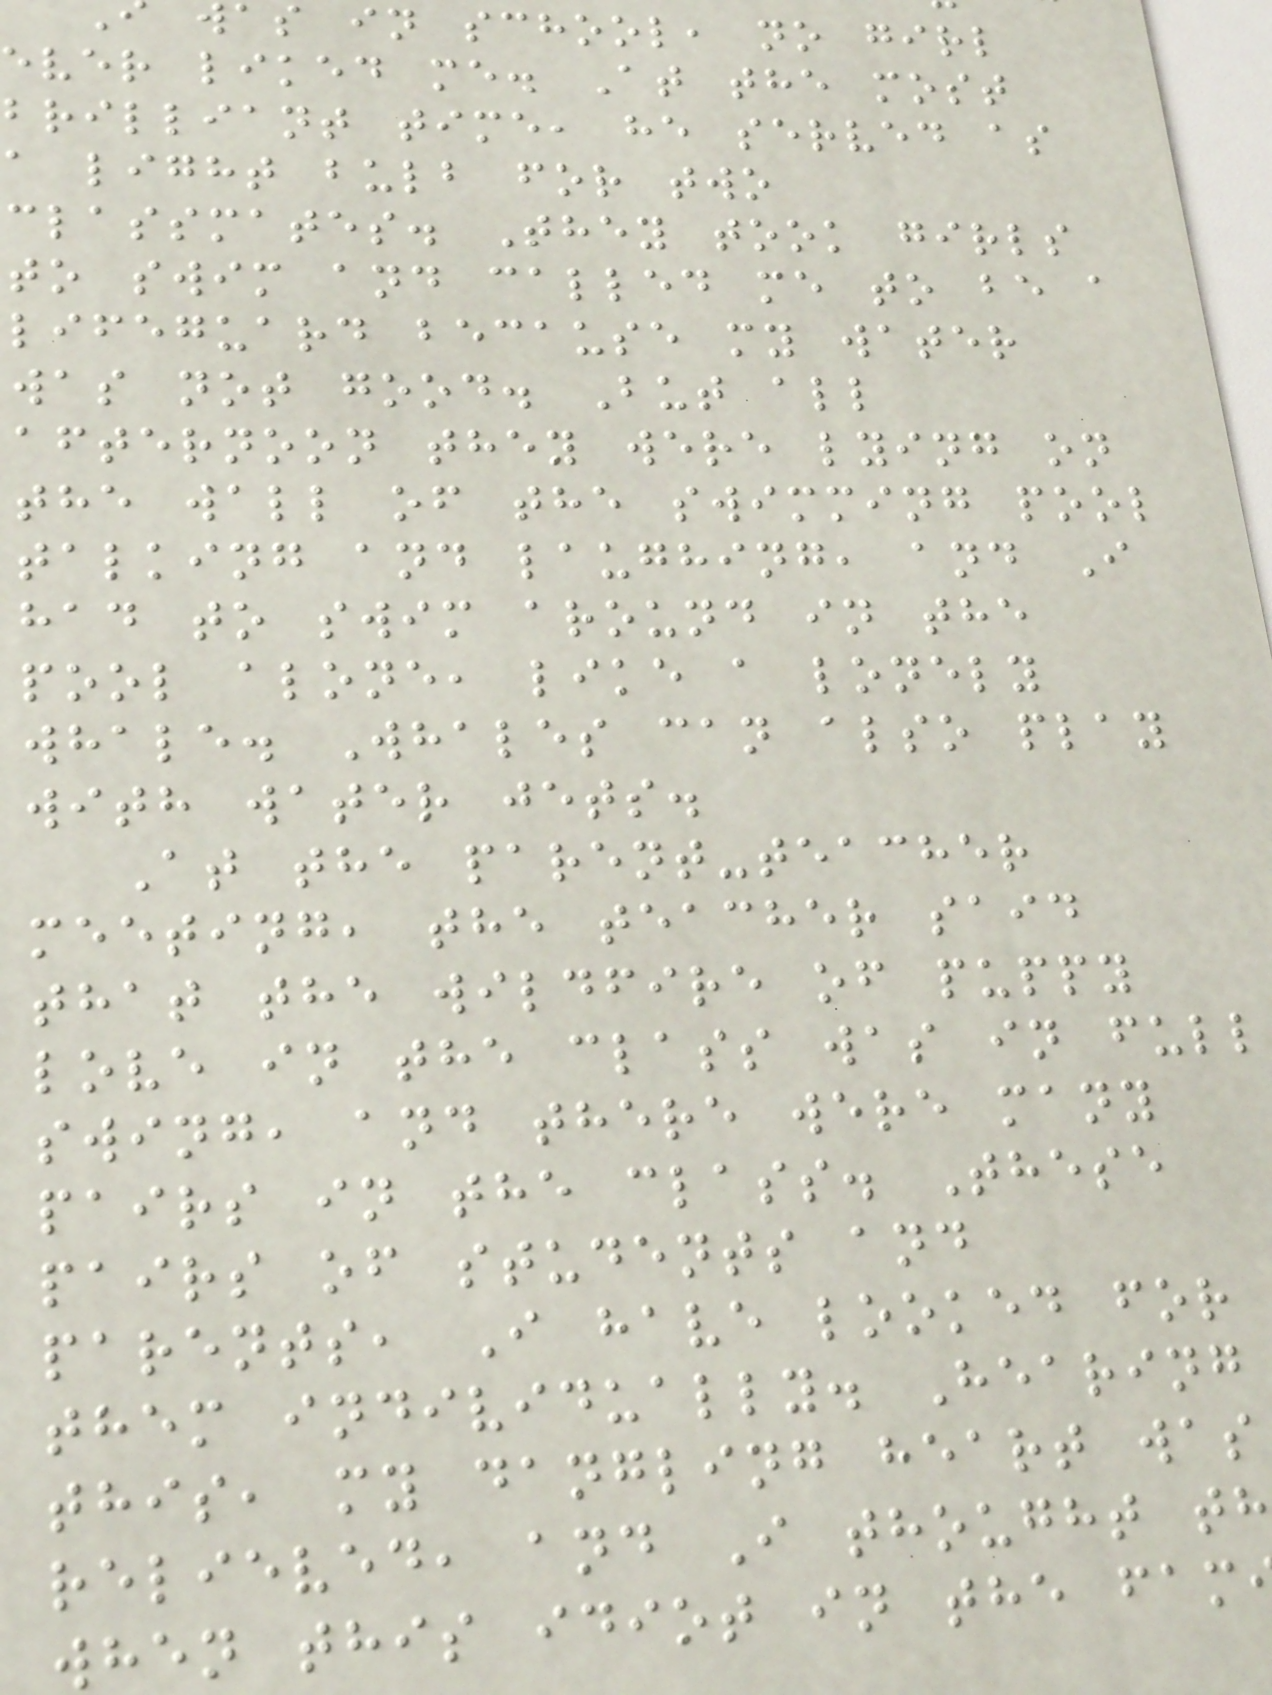as in school, no girl
ever liked me. At the most
brilliant time, he served as
a light bulb for two
classmates. They took girls
to swim and called me to be a
lifeguard because my water
was not good. But all
afternoon they were lying on
the wall of the swimming pool
talking and laughing, and I
had to swim around in the
pool alone, like a lonely
whale. Whales can also play
with water jets.
At the parent-teacher
meeting, the teacher said
that the wildfire of puppy
love in the class was in full
swing, and there were many
pairs in the class. These
pairs of students and
parents, I have looked for
them individually. Hearing
this, my dangling heart was
relieved, and I thought th
when this idiot in the fam
